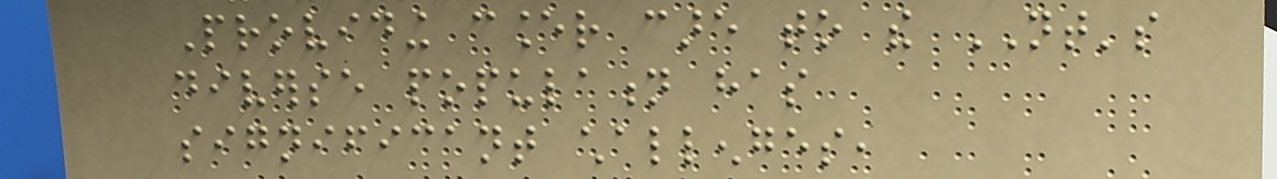Providing cancer care to the NT's
diverse population has
significant challenges,
